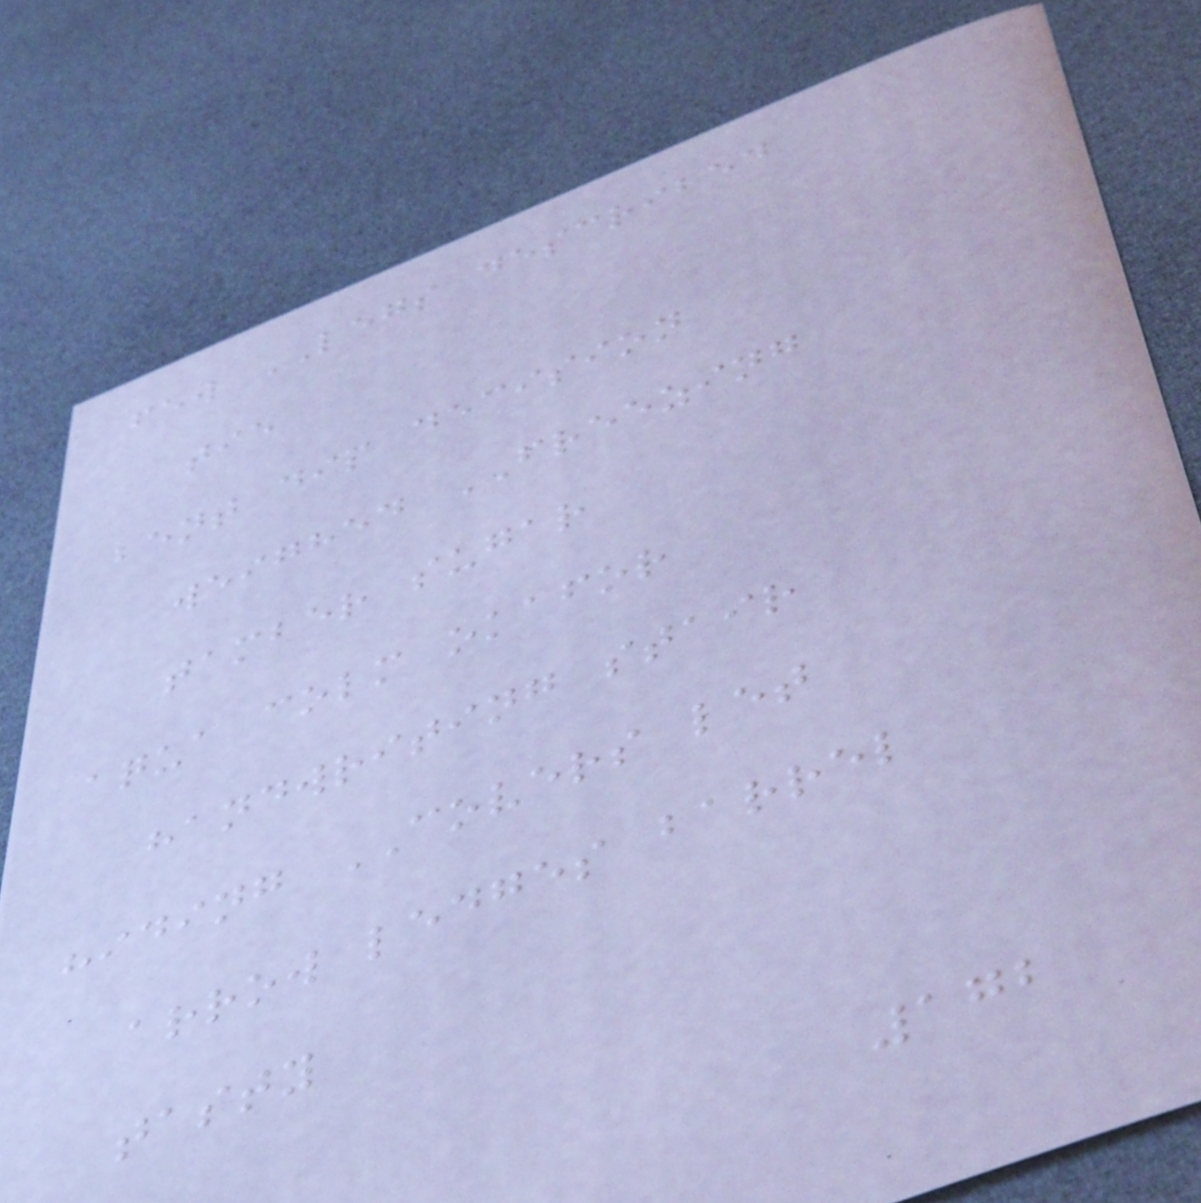few LEGS described
tie
bent dip decision
weighed FREEZING
tamber sugar
aqua colm okafor
handwriting stair
hiding COVERS let
arrow ledges barrel
tasty
172
